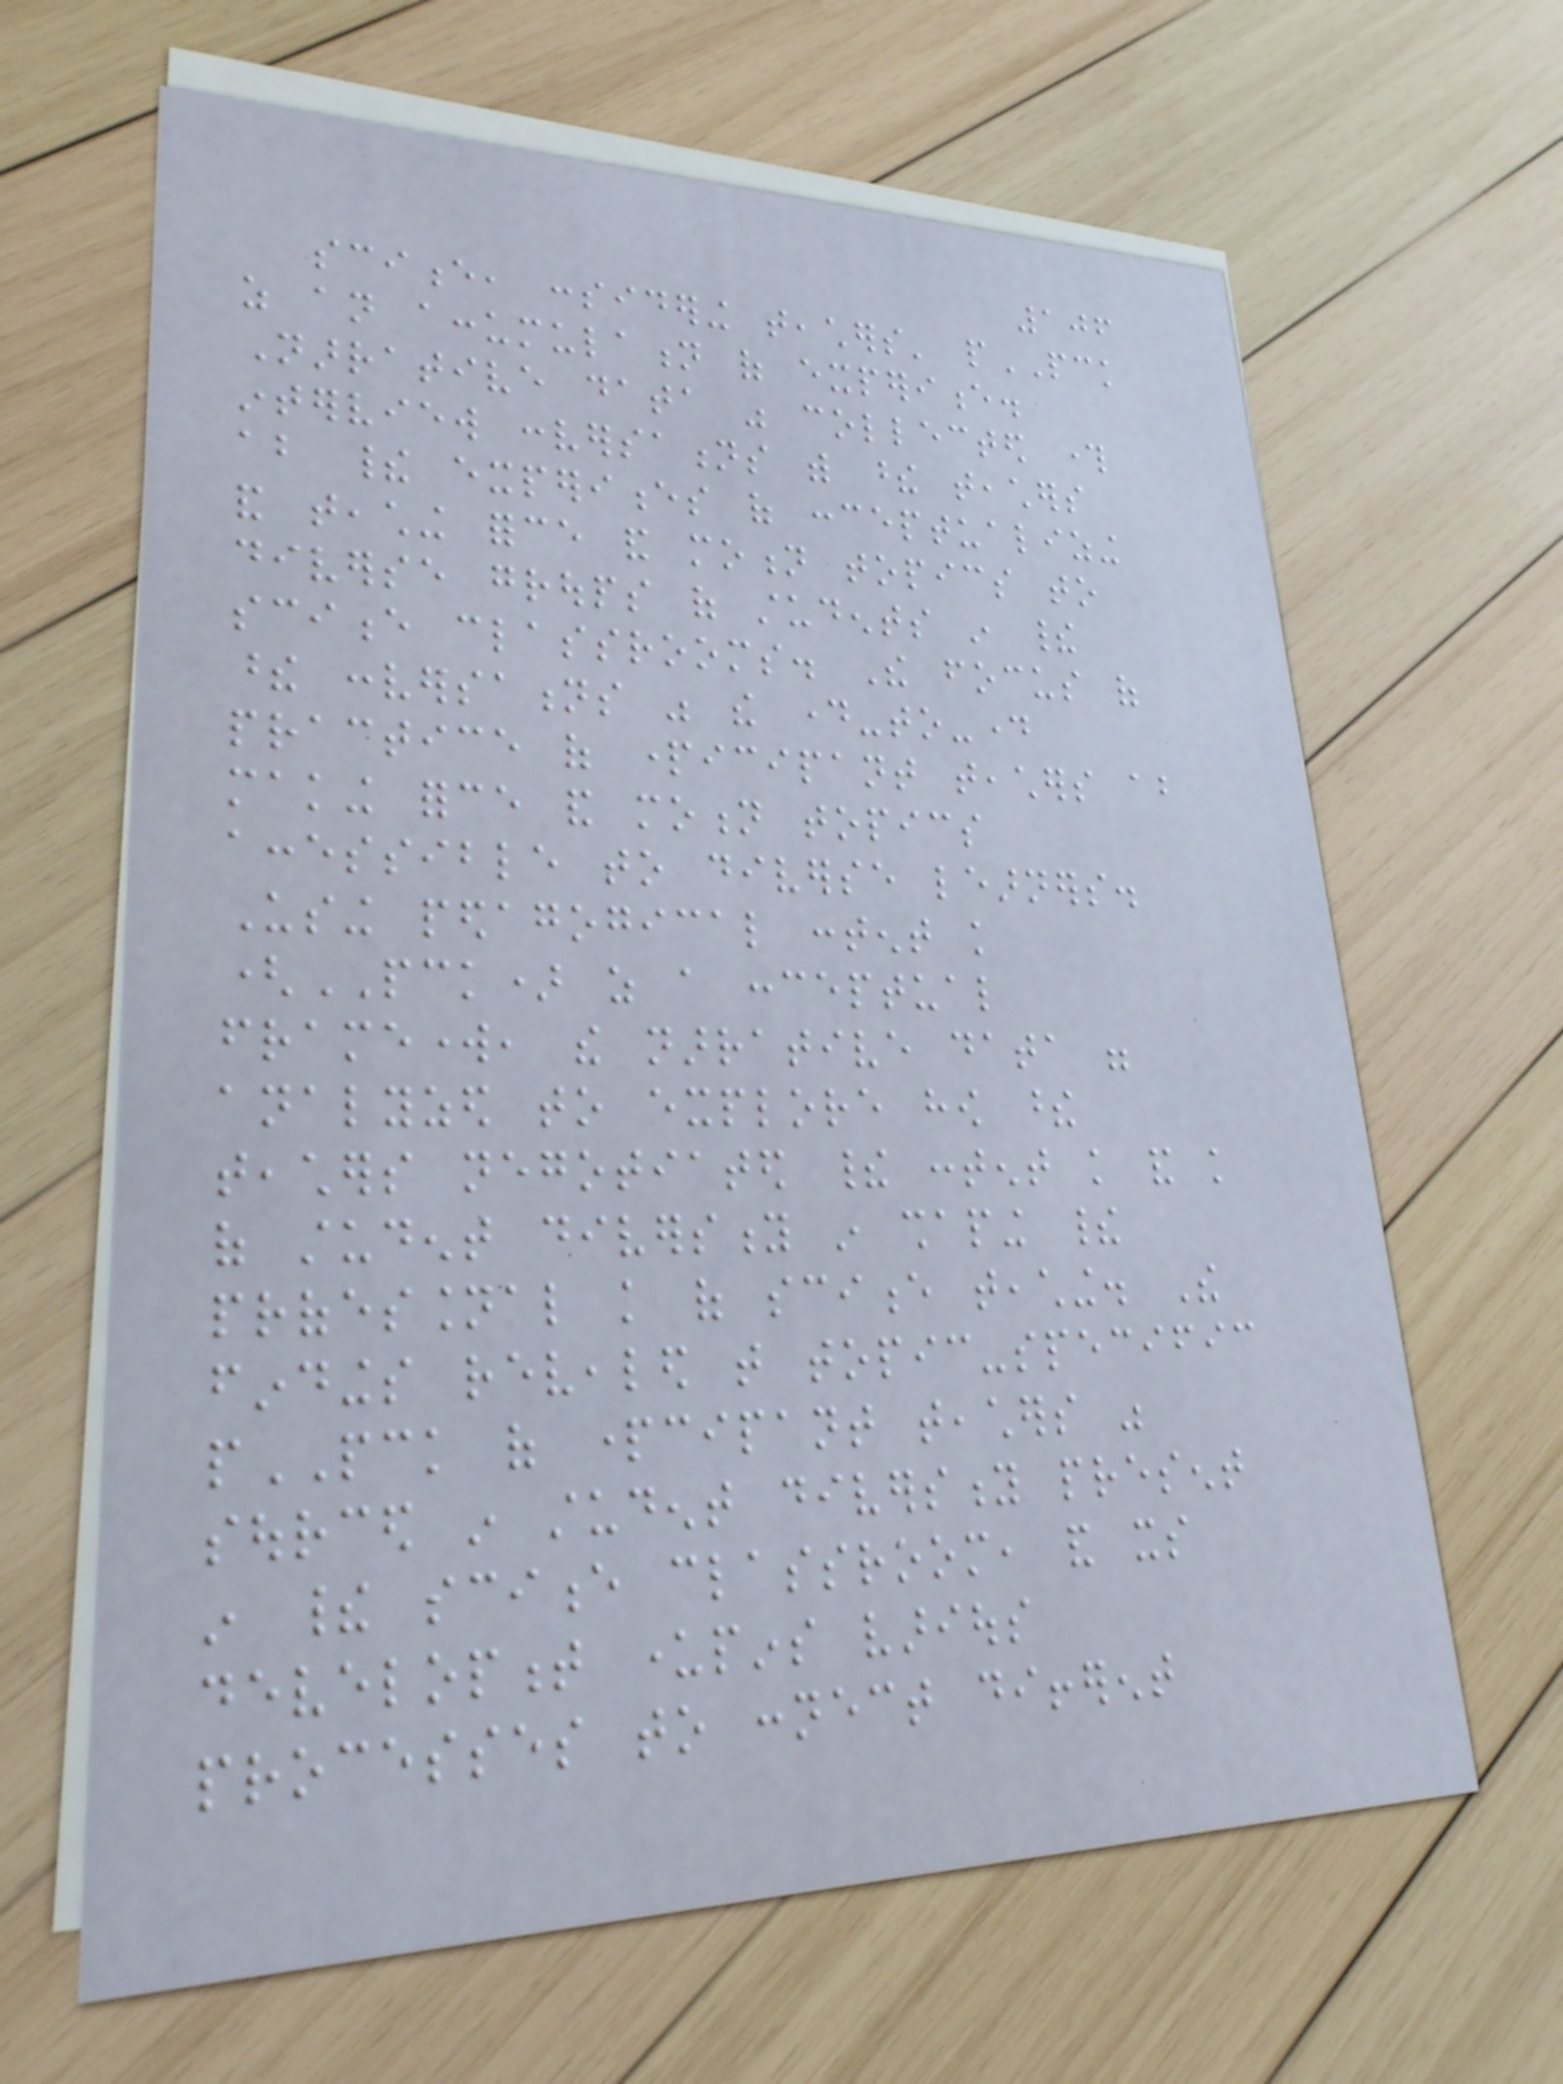106
science, considering teachers' pPCK
as an accumulation of experience.
Narrative data was collected through
interview conversations with these teachers
about their experiences of conceptualizing
and teaching force and motion topics to
diverse groups of students in their
science classrooms. The focus of
these conversations was the day-to-day
practice of participant teachers about
making force and motion topics
accessible to diverse learners.
Using pedagogical content knowledge
(PCK) as a conceptual
framework, the narrative data were
analyzed to explore how these
teachers negotiated their content knowledge and knowledge
of student diversity in shaping their
professional knowledge of science teaching. The
findings revealed that topic-specific
pPCK of partcipant teachers was
sourced in student diversity present
in their science classroom, and its
development underpins various
processes to connect different
